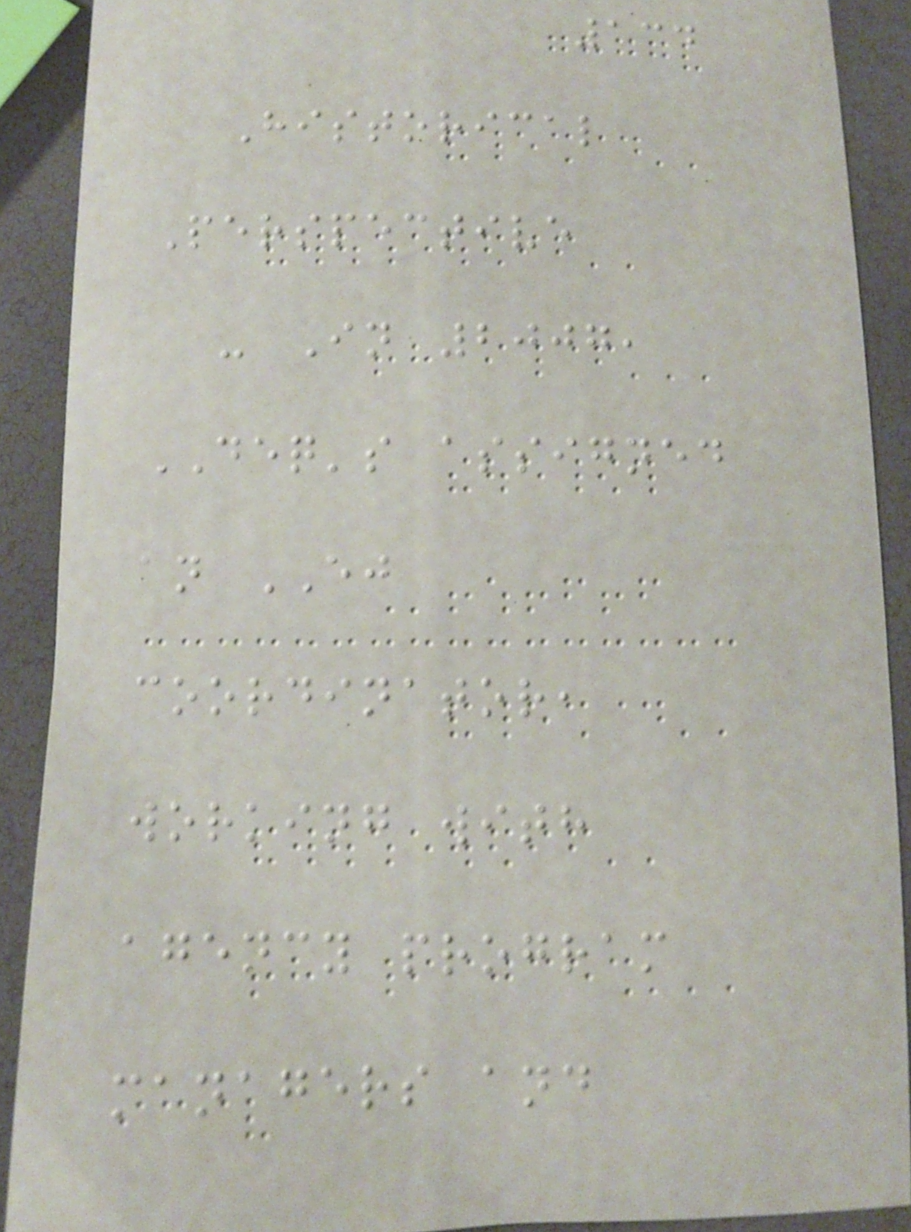134
Historical
Perspective
- In 2007,
DEQ's assigned
an EJ
coordinator,
working with
agency program
managers and
